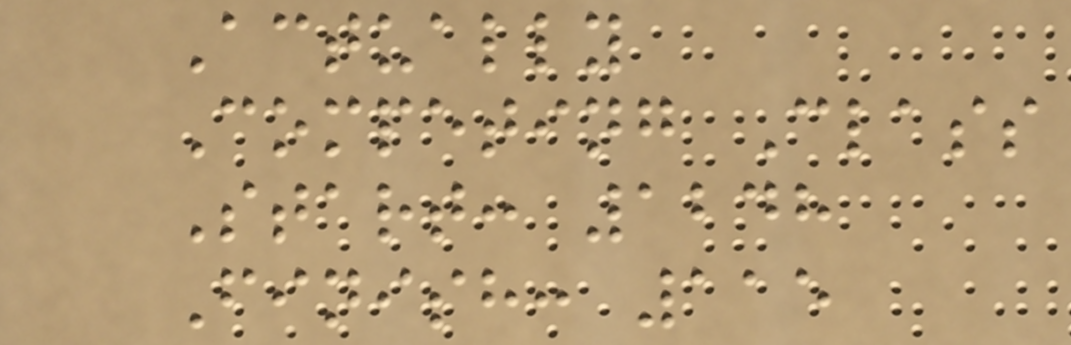Actually
Competing Class
Start: 1248
Finish: 115
